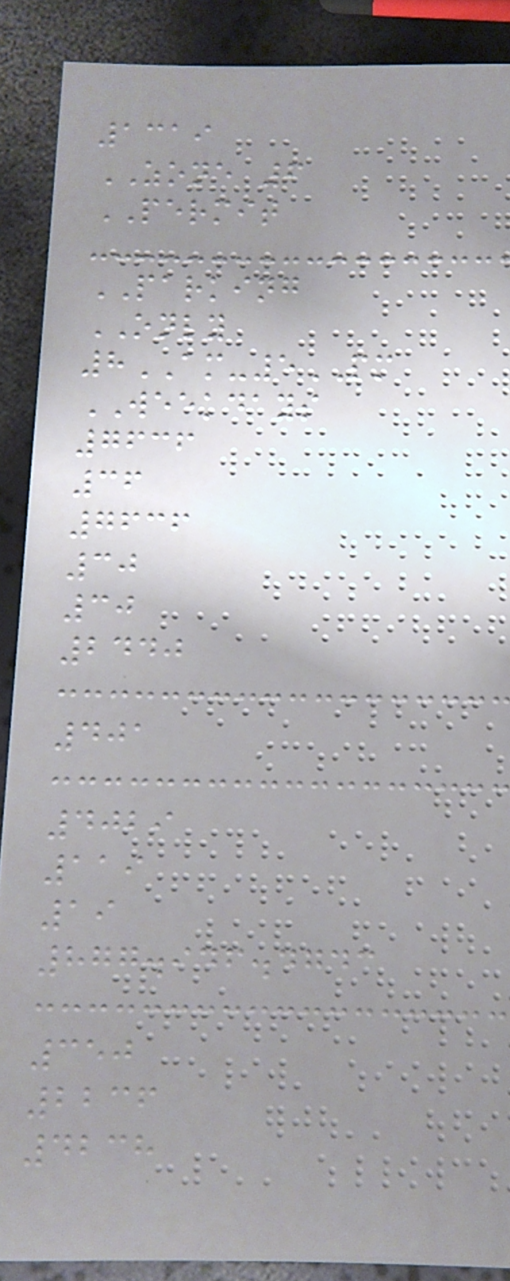1319
ZONE 6
PERMIT
PARKING
ONLY
8AM-5PM
WEEKDAYS
7636
36
7636
30
30
2440
401
4029
119
19
877.946.4743
350
2236
4238
